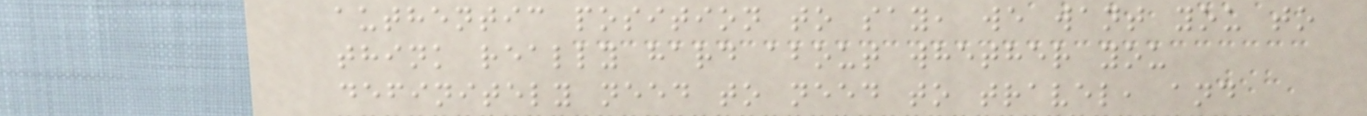authentic position to say, we want you to
think really hard about whether you
definitely need to need to travel, and
